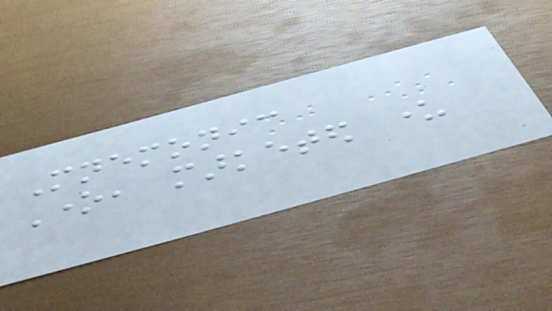Mnemonic
One, marketed under
